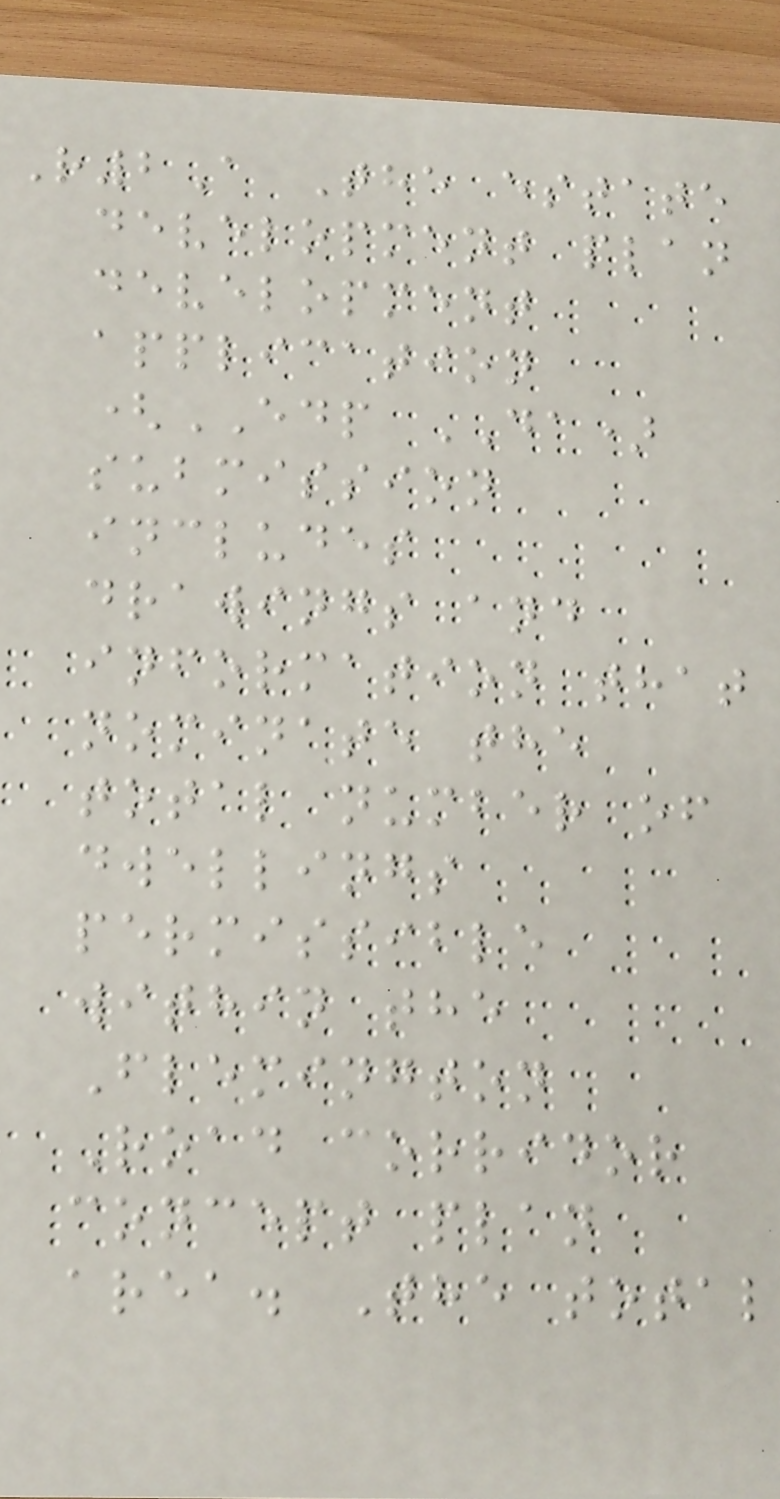R2A The estate
development plan
development
application
(EDP DA)
submission
includes
drawings and
information that
nominate the
total number of
dwellings
permissible
within the
Flemington
Road corridor
concept plan
area. The total
